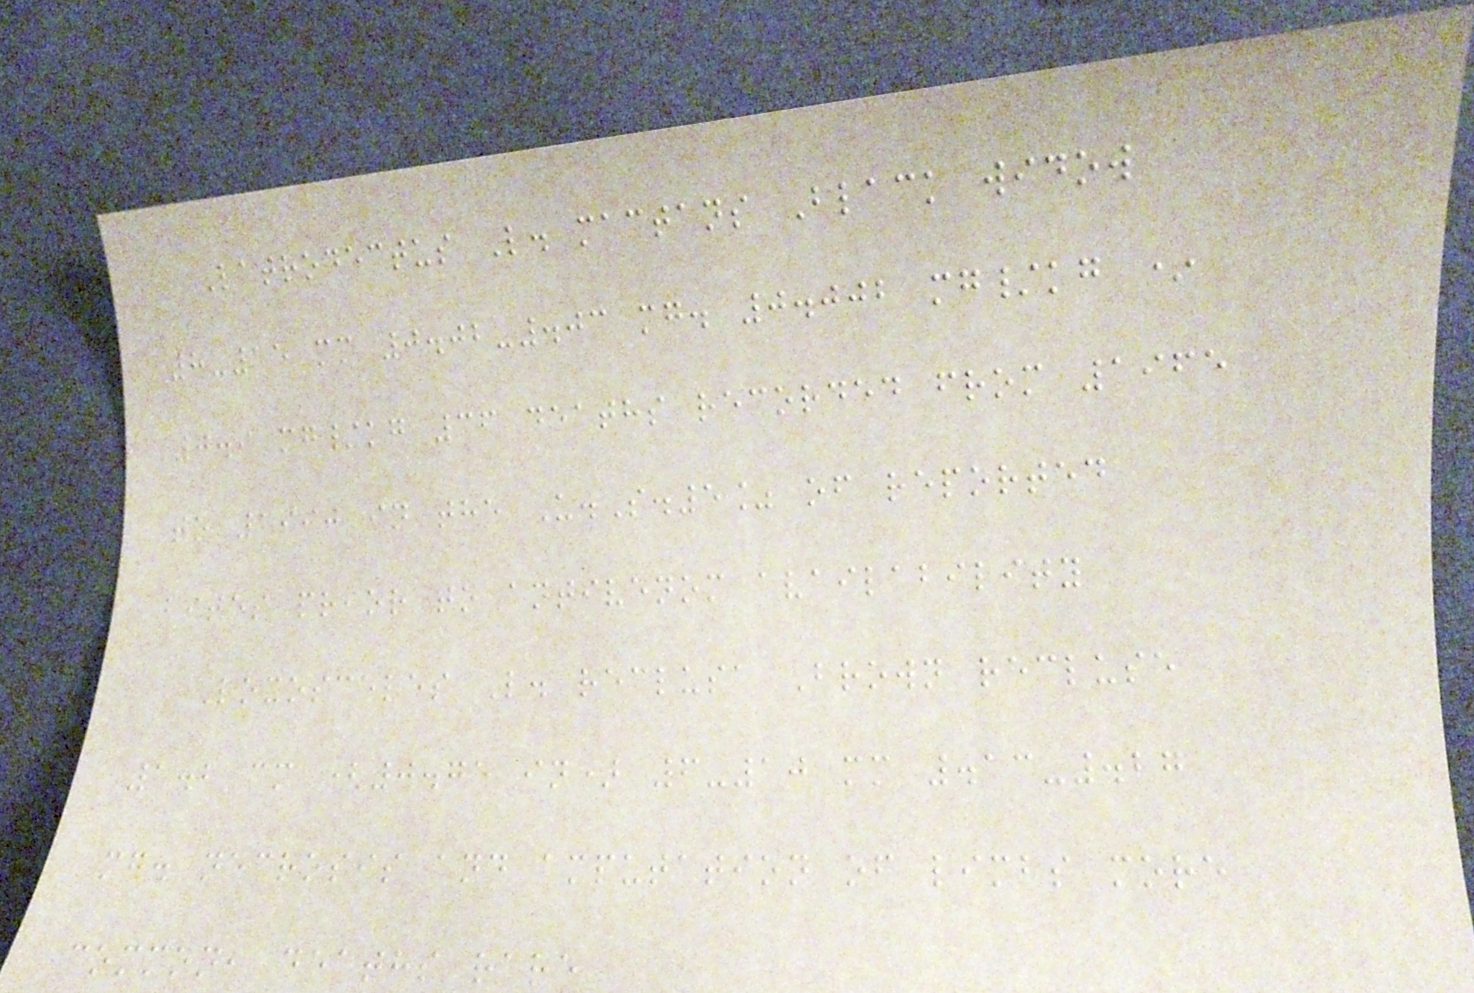Latrodectus L. mactans Black widow
8-15 mm 0.02-.03 mg. 0.002 mg/kg *
0.9 mg/kg 36 deaths recorded from 1965
to 1990 in the U.S.5% of reported
bites prior to antivenom availability
Loxosceles L. reclusa Brown recluse
1.2 cm (0.75 in) 6-10 mm .13-.27
mg. necrosis and amputation of limbs more
common, deaths rare
